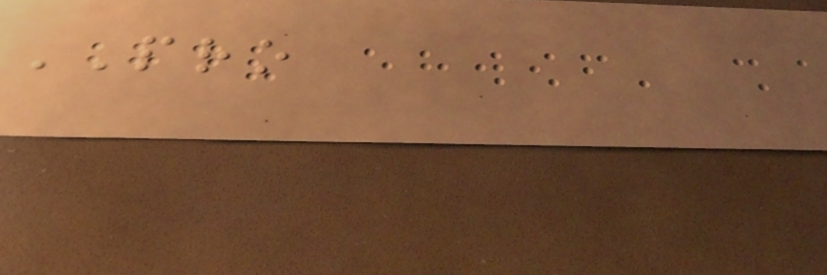PRO
